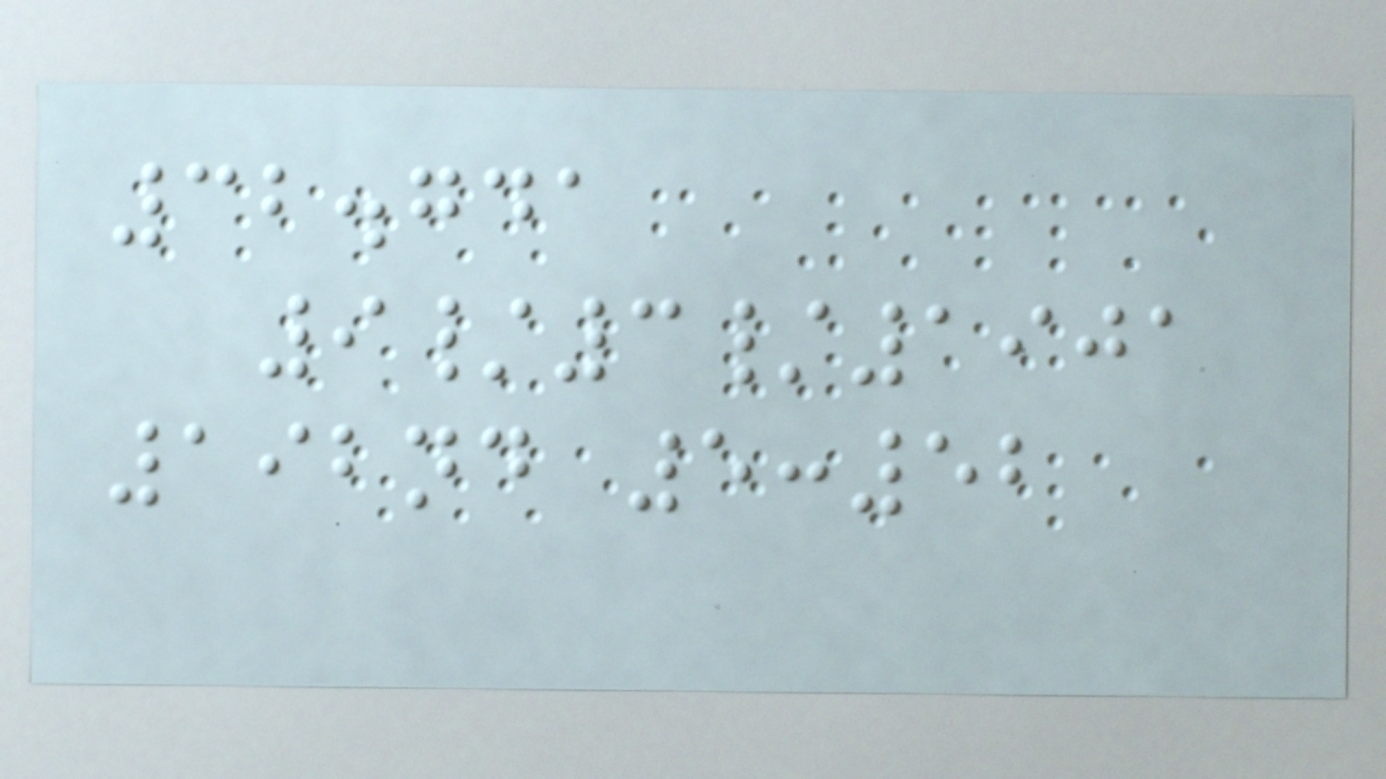32.741
9/3/1901
192nd 5:52
